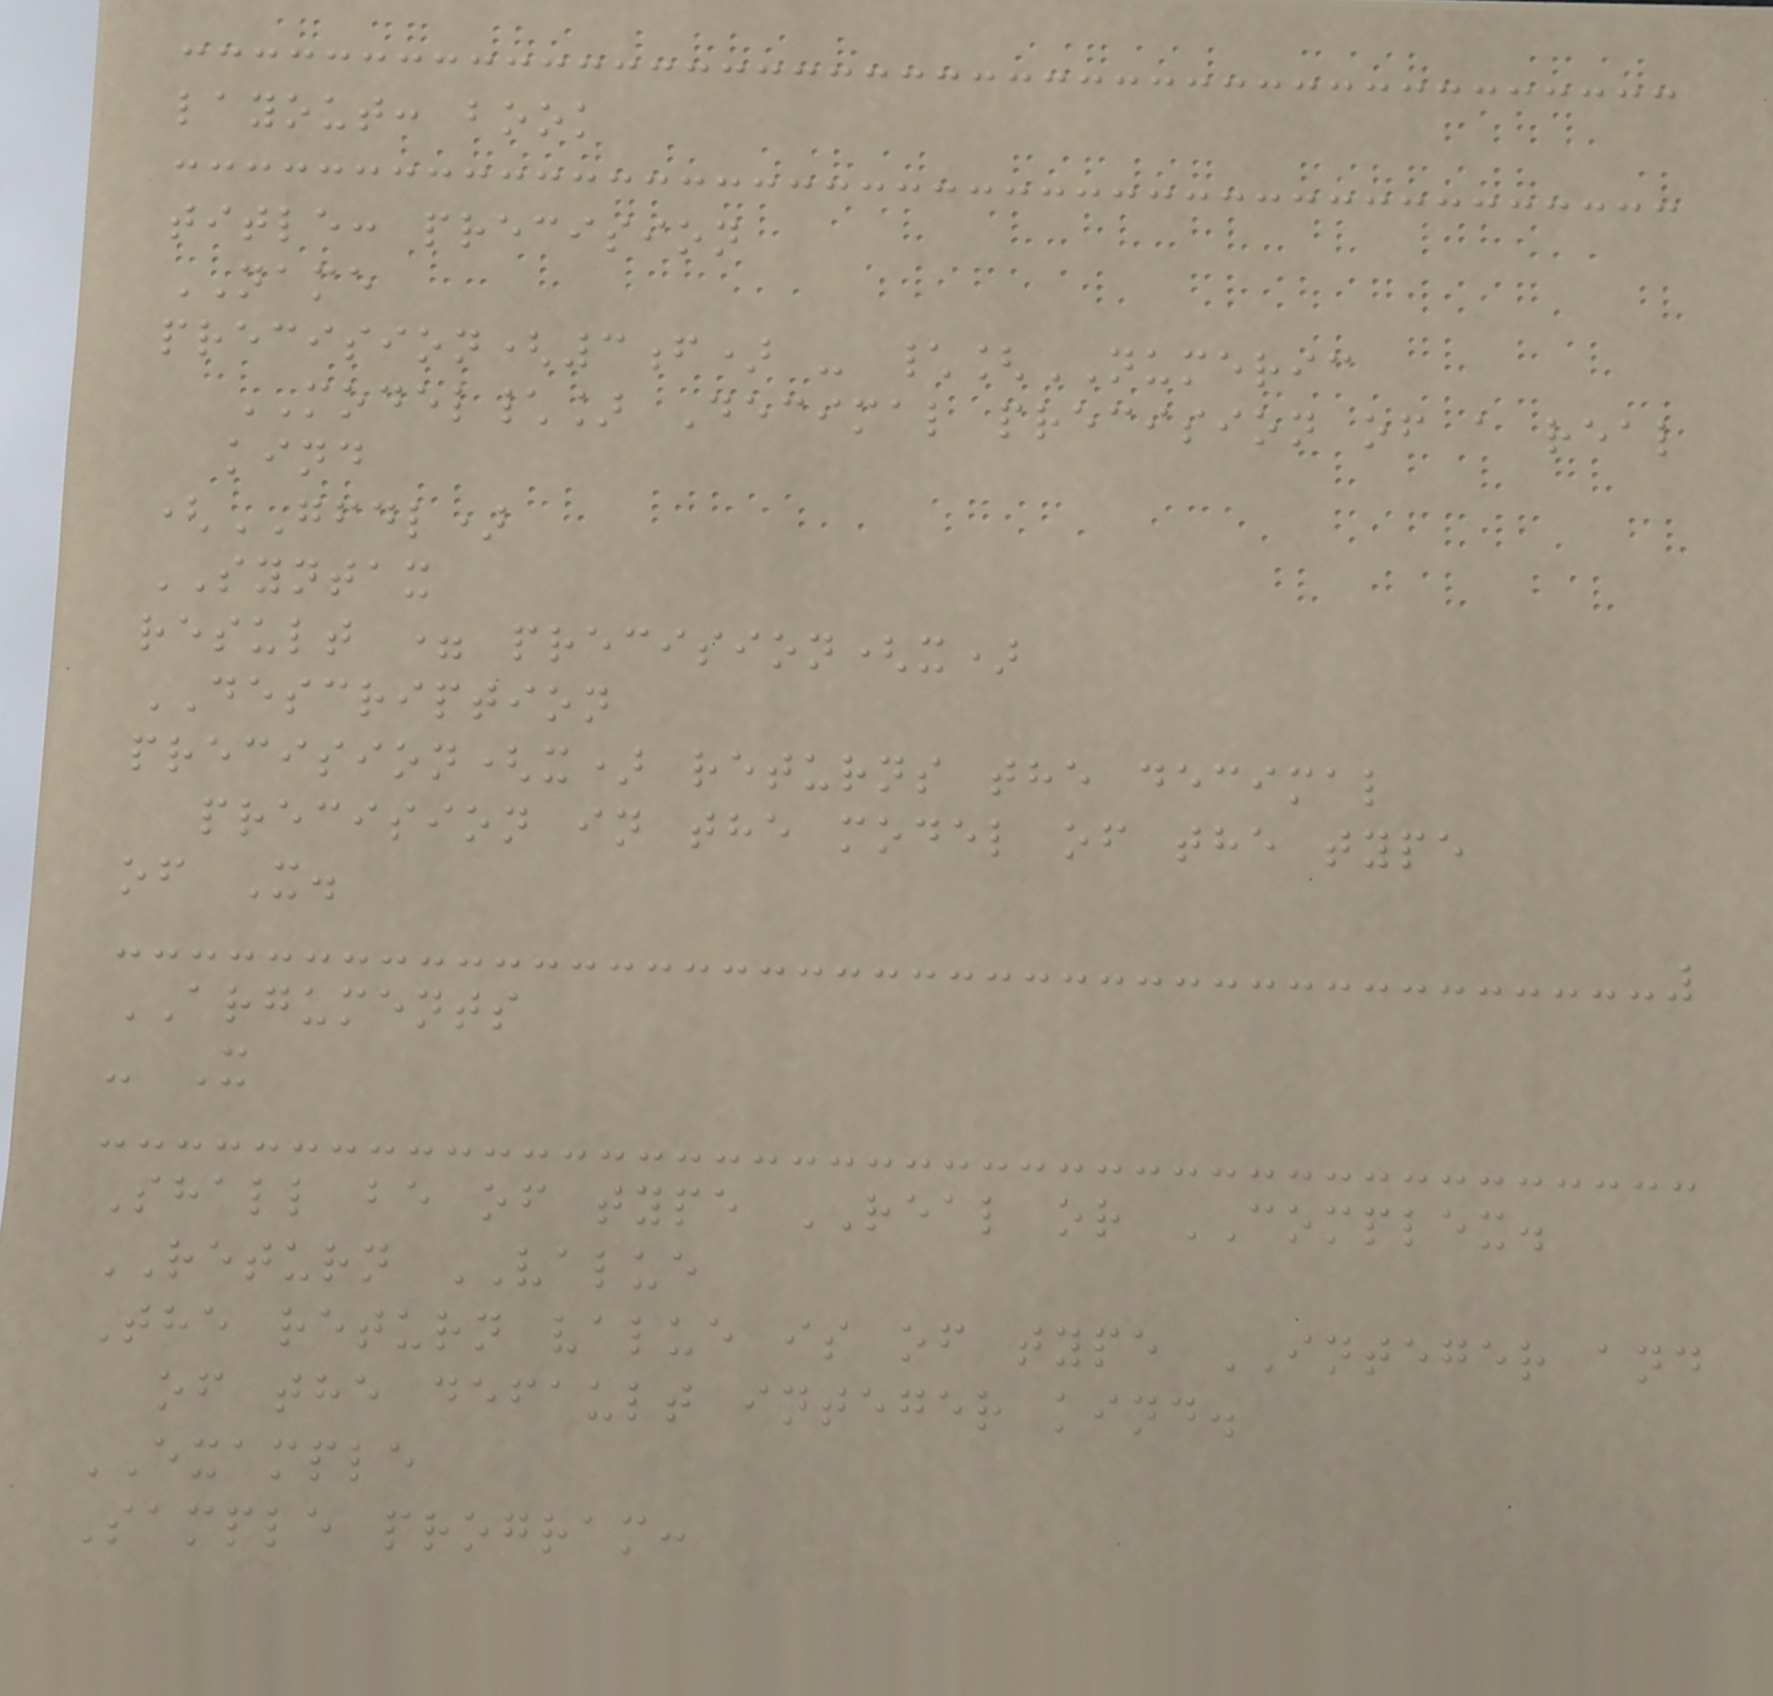layout: book
title: precision
NAME
precision(3f) - \[NUMERIC
MODEL\] Decimal precision of a real
kind
(GFDL)
SYNTAX
result = precision(x)
DESCRIPTION
precision(x) returns the decimal
precision in the model of the type
of X.
ARGUMENTS
- X
Shall be of type REAL or COMPLEX.
RETURN VALUE
The return value is of type INTEGER and
of the default integer kind.
EXAMPLE
Sample program:
